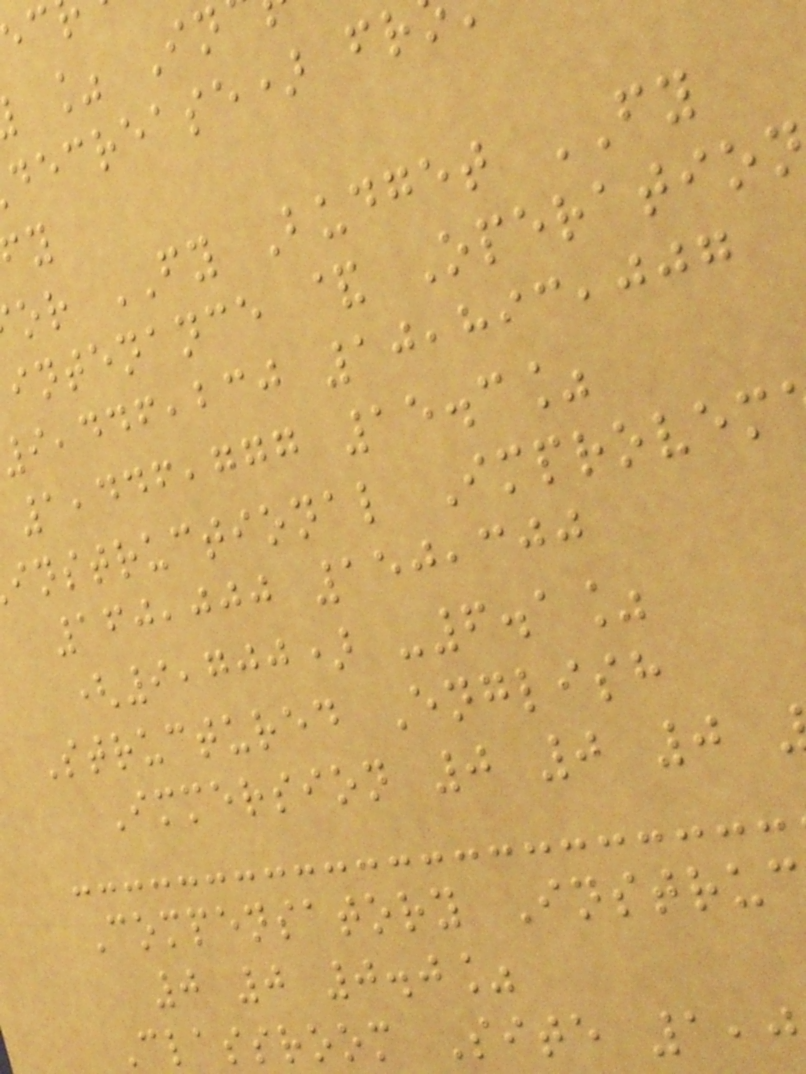% In
decrease) fr
or FY Budget FY
intenance & Operatio
,bcj 10,893,007
1,446,777 15.3%
instructional Improvem
160,000 150,300
(9,700) -6.1%
Structured English
Immersion 0 0 0
Compensatory Instruc
0 0 0.0%
Classroom Site 1,0
